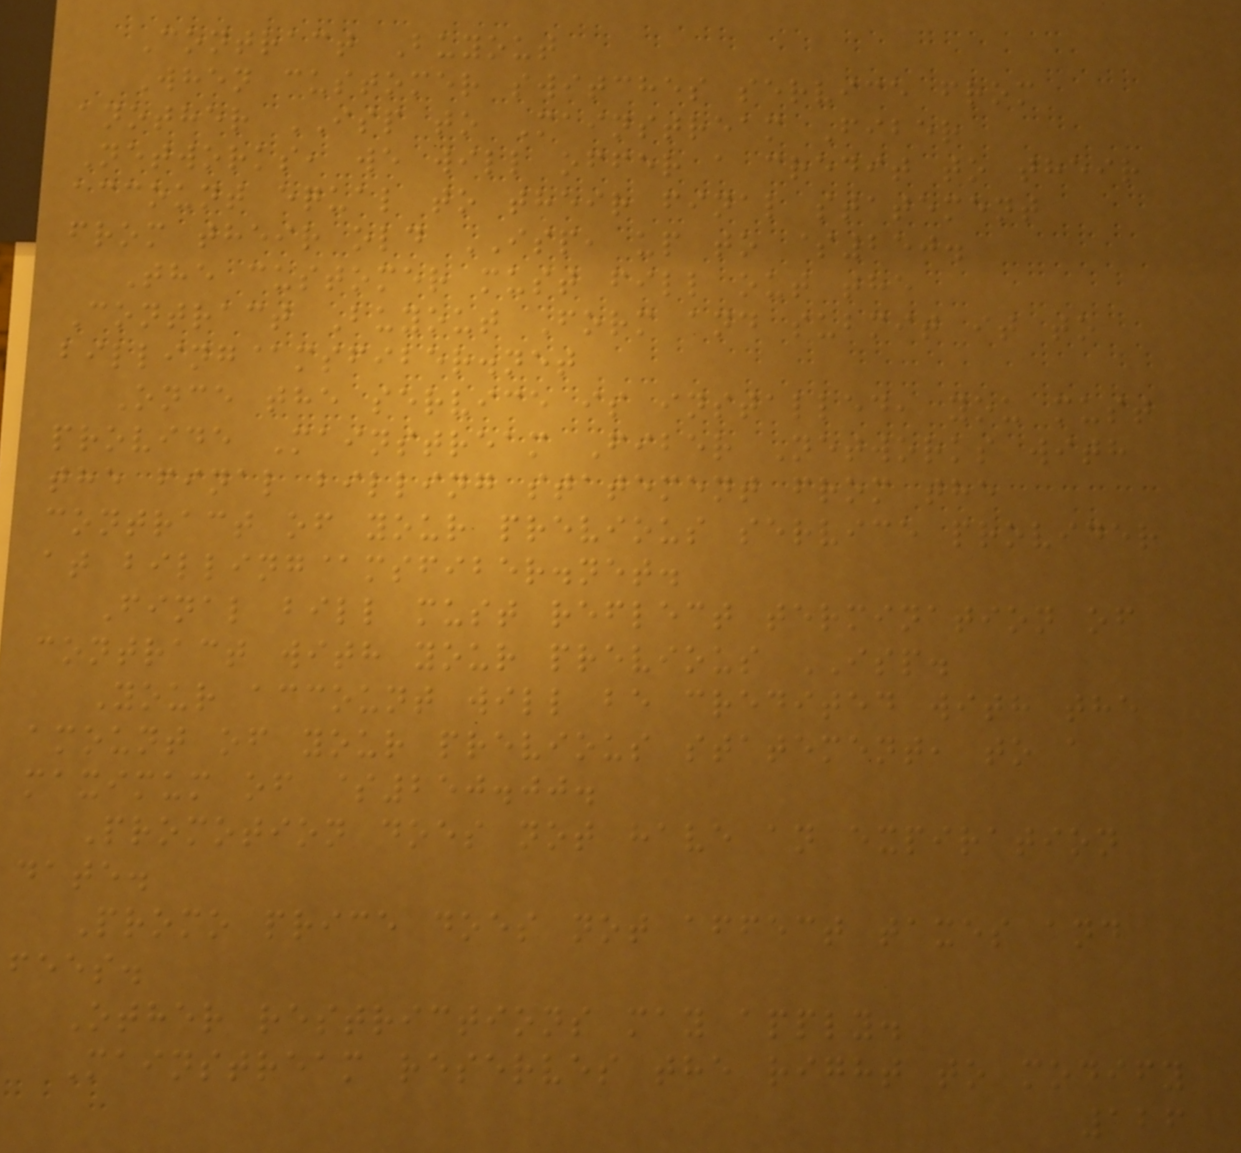Contract Buyout
When customer switches service from
another ISP to Mainstream Fiber
Networks, we will offer a credit to their
account equal to their final statement
from their old ISP, up to $250.
The customer must fill out the
Contract Buyout Form and submit it to
billing@msfiber.net
Once the service is installed, you must
provide Mainstream Fiber Networks with
the final billing statement from the
contract of your previous service provider
at billing@msfiber.net.
Final bill must reflect termination of
contract with your previous ISP.
Your account will be credited with the
amount of your previous statement, to a
maximum of $250.00.
Promotion does not have an expiration
date.
Promo price does not affect taxes and
fees.
Other restrictions may apply.
Mainstream reserves the right to modify
126
